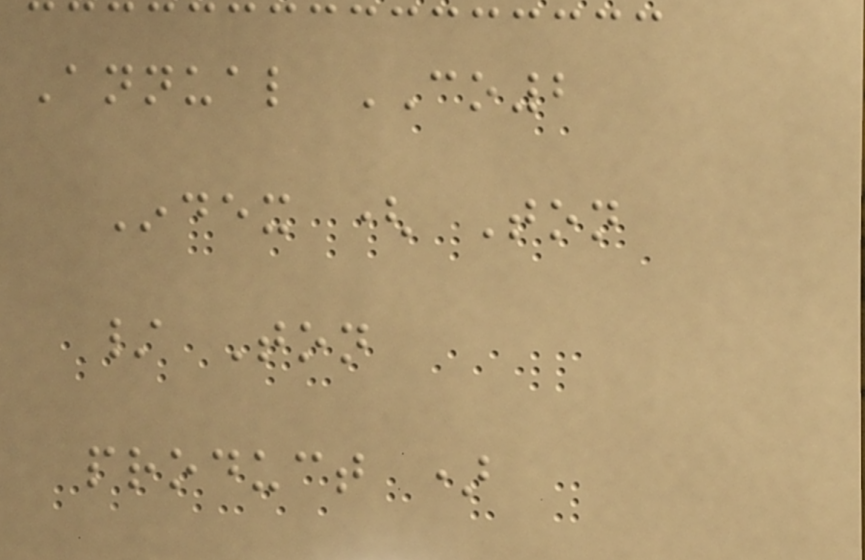Annual CO2
Index ( Ton
/ Ton
product )
